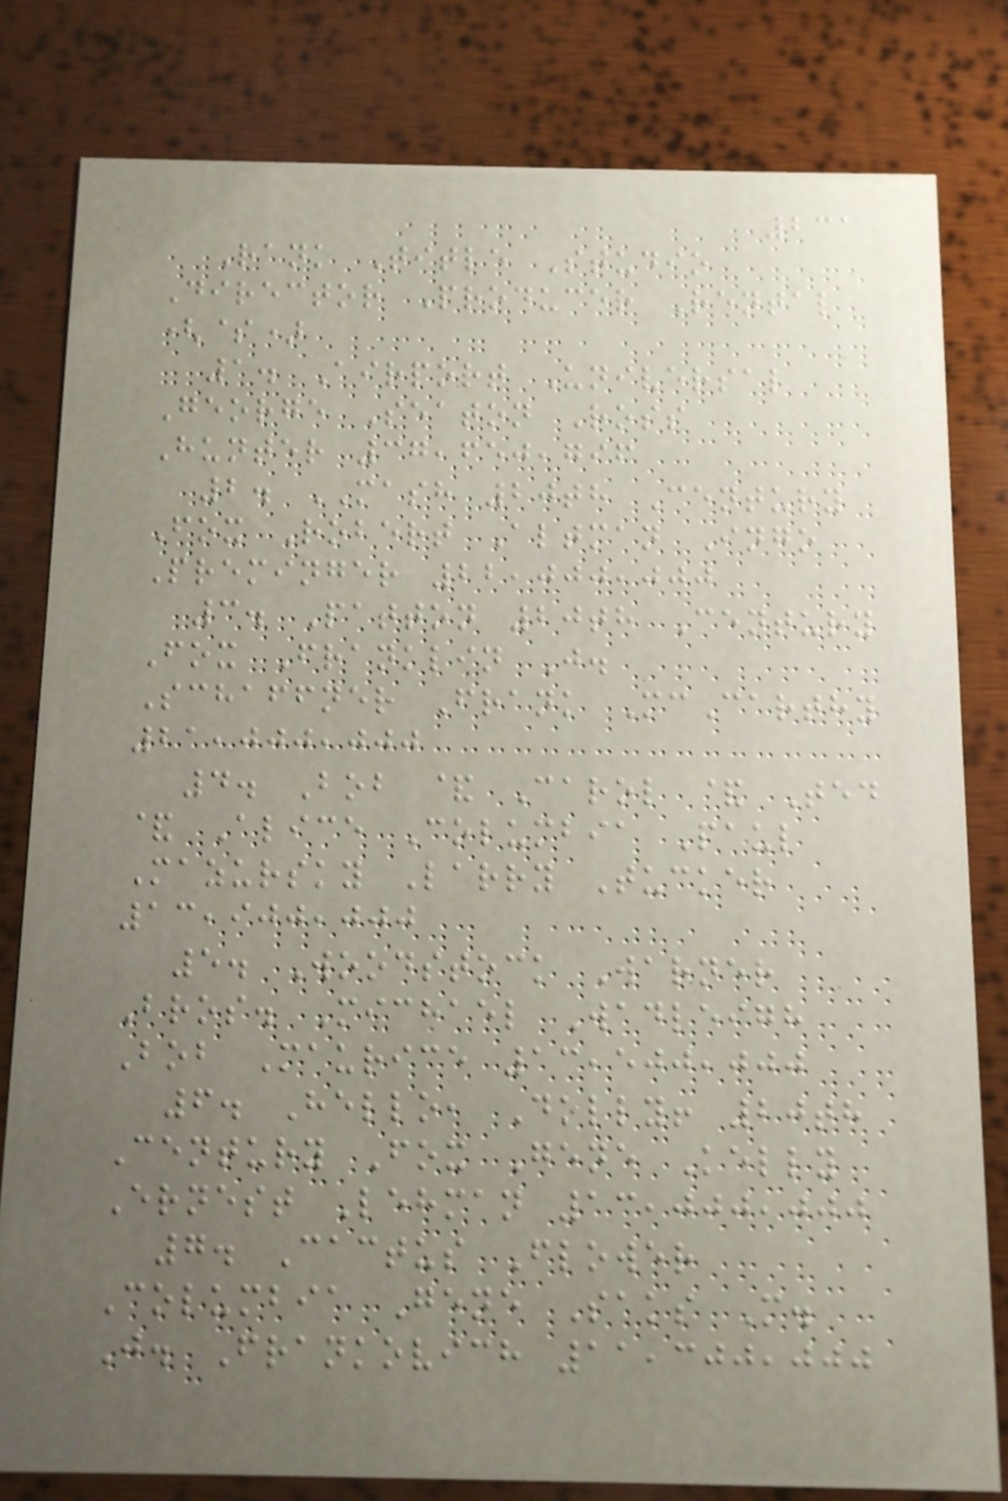231
Rank Title Studio
Director Producer Rental
($)
1. Airport Universal
George Seaton Ross
Hunter 37,650,796
2. MASH 20th Century
Fox Robert Altman Ingo
Preminger 22,000,000
3. Patton 20th Century
Fox Franklin J.
Schaffner Frank McCarthy
21,000,000
4. Bob & Carol & Ted
& Alice Columbia Paul
Mazursky Larry Tucker
13,900,000
5. Woodstock Warner
Bros. Michael Wadleigh
Bob Maurice 13,500,000
6. Hello, Dolly! 20th
Century Fox Gene Kelly
Ernest Lehman 13,000,000
7. Cactus Flower
Columbia Gene Saks M.
J. Frankovich 11,300,000
